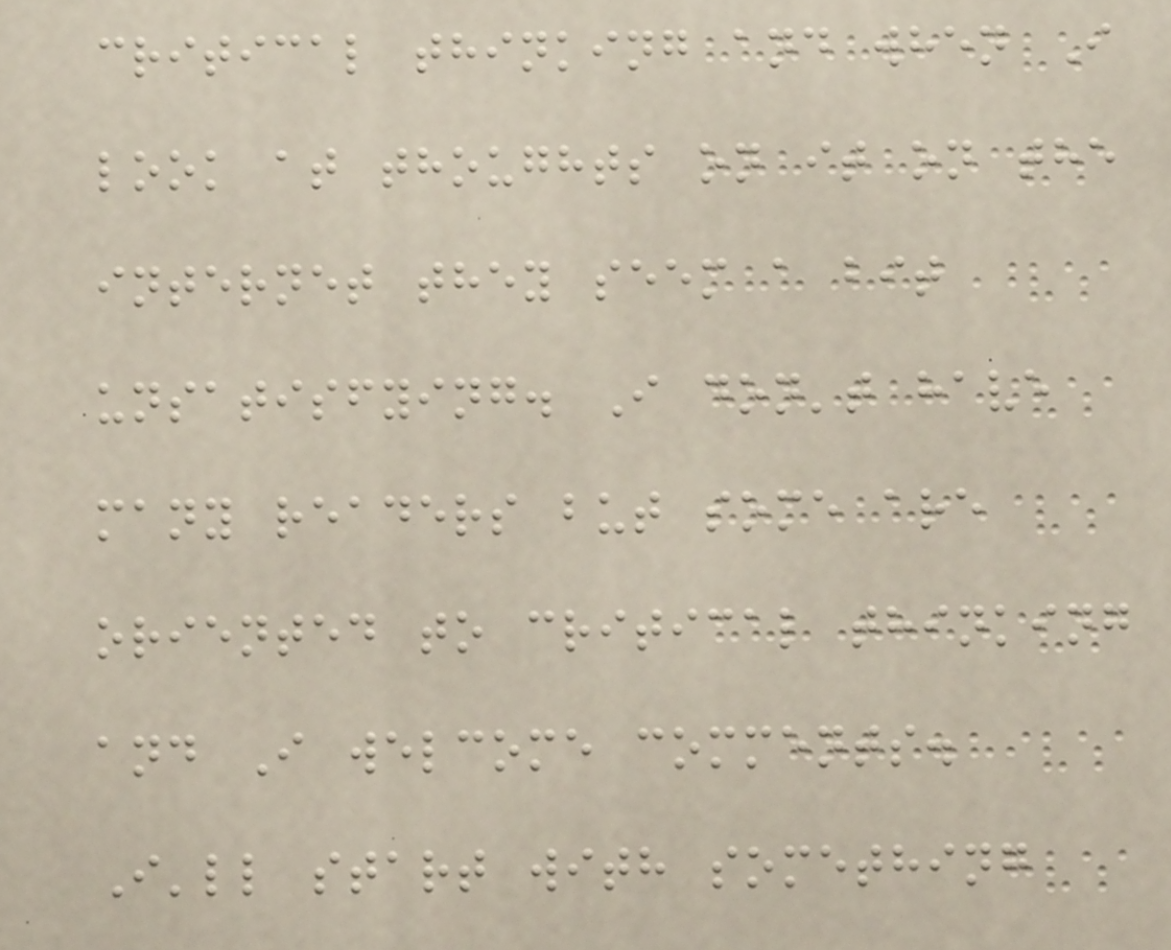critical thinking and when I
look at thoughts on it on the
internet they seem a bit
unsatisfying. I don't have
many readers but some are
oriented to critical thinking
and I welcome comments.
I'll start with something
